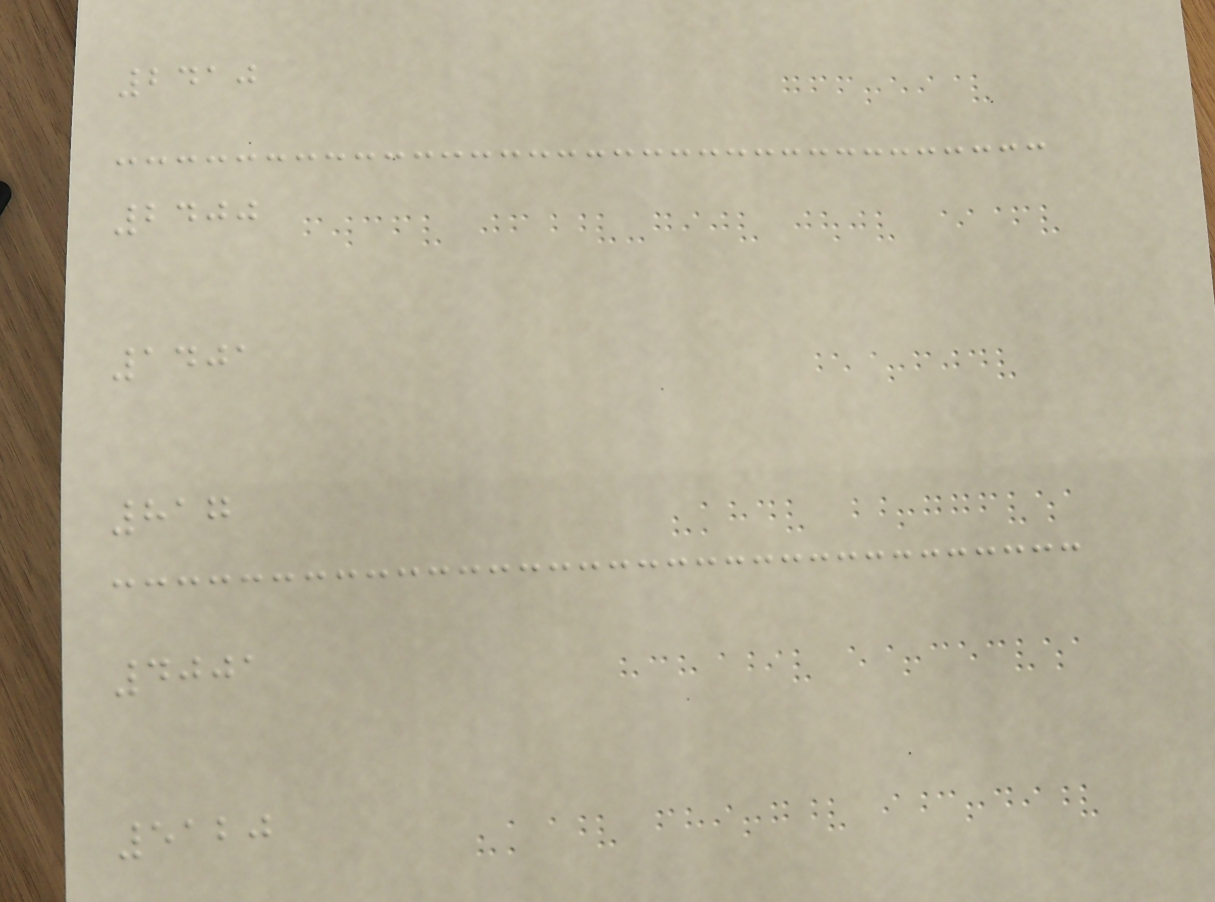2410
2400
1401
817
4001
5120
